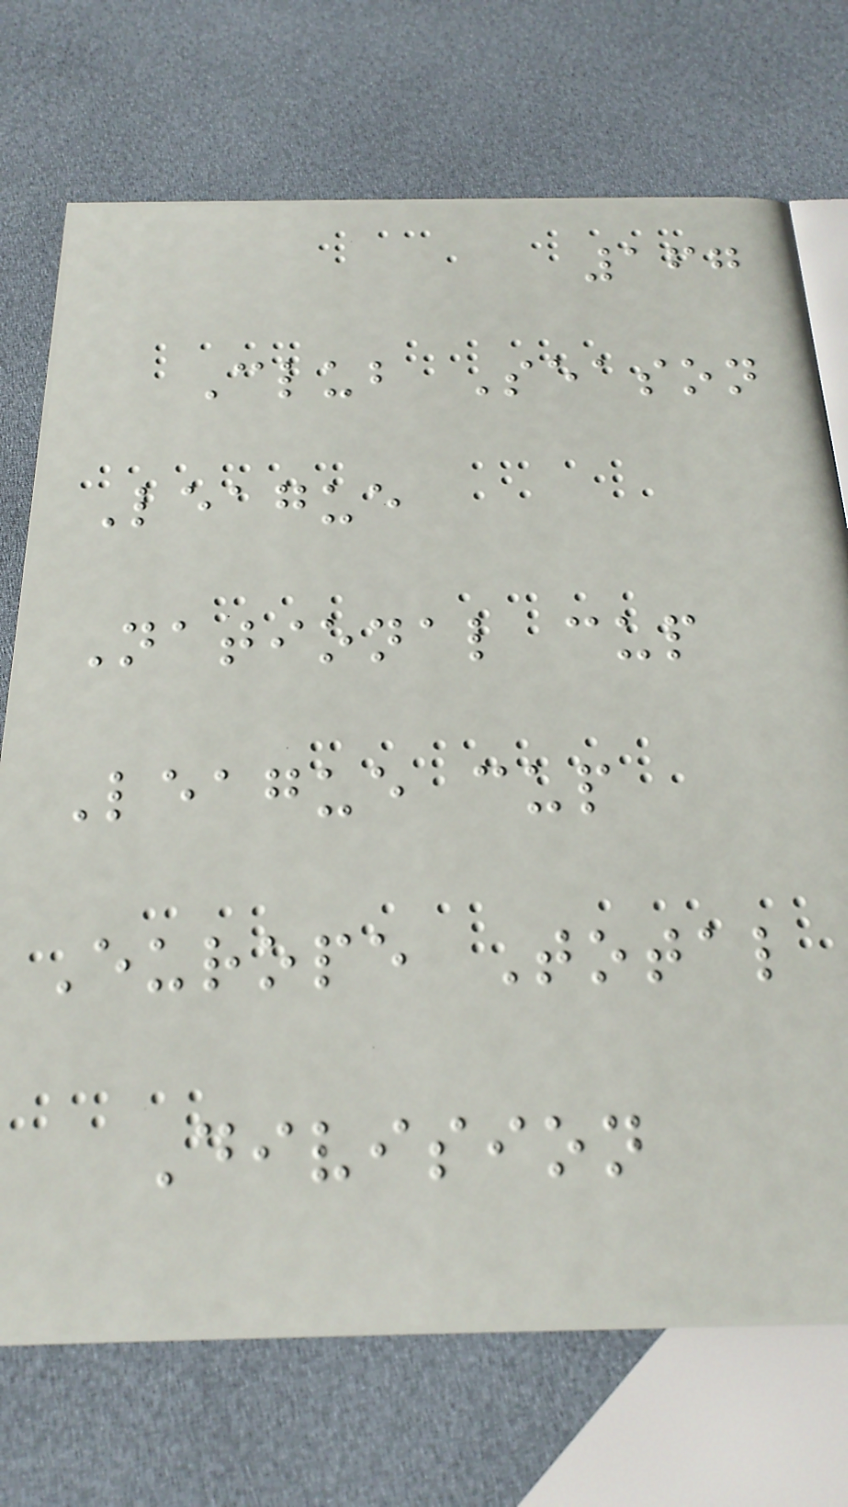167
Club Season
League
National cup
League cup
Europe Total
Division
